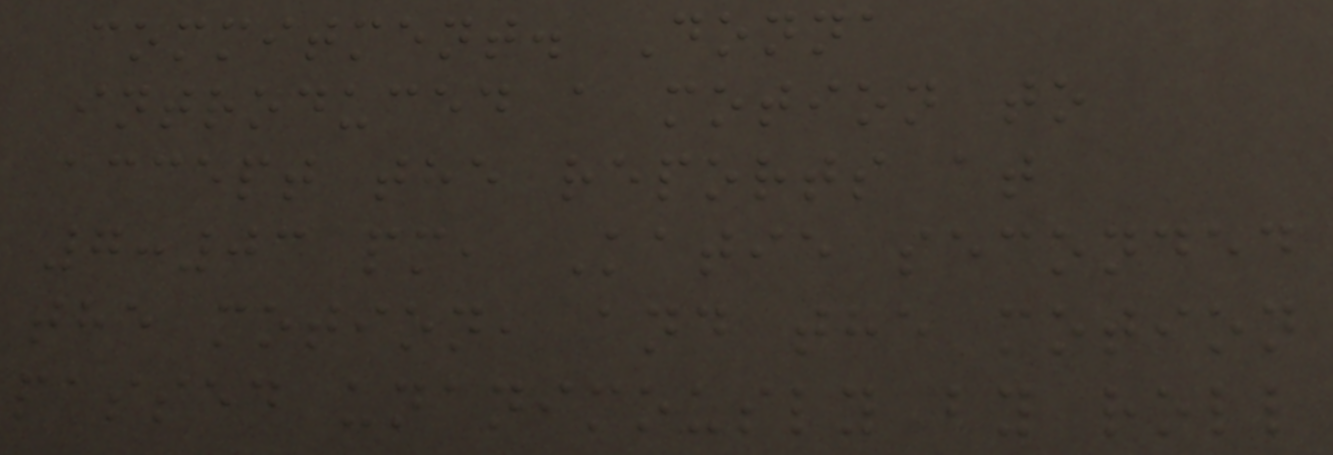commitment. Donna
introduced a motion to
accept the reports at
7:03 pm, Katie seconded
the motion, and the motion
passed unanimously by roll
